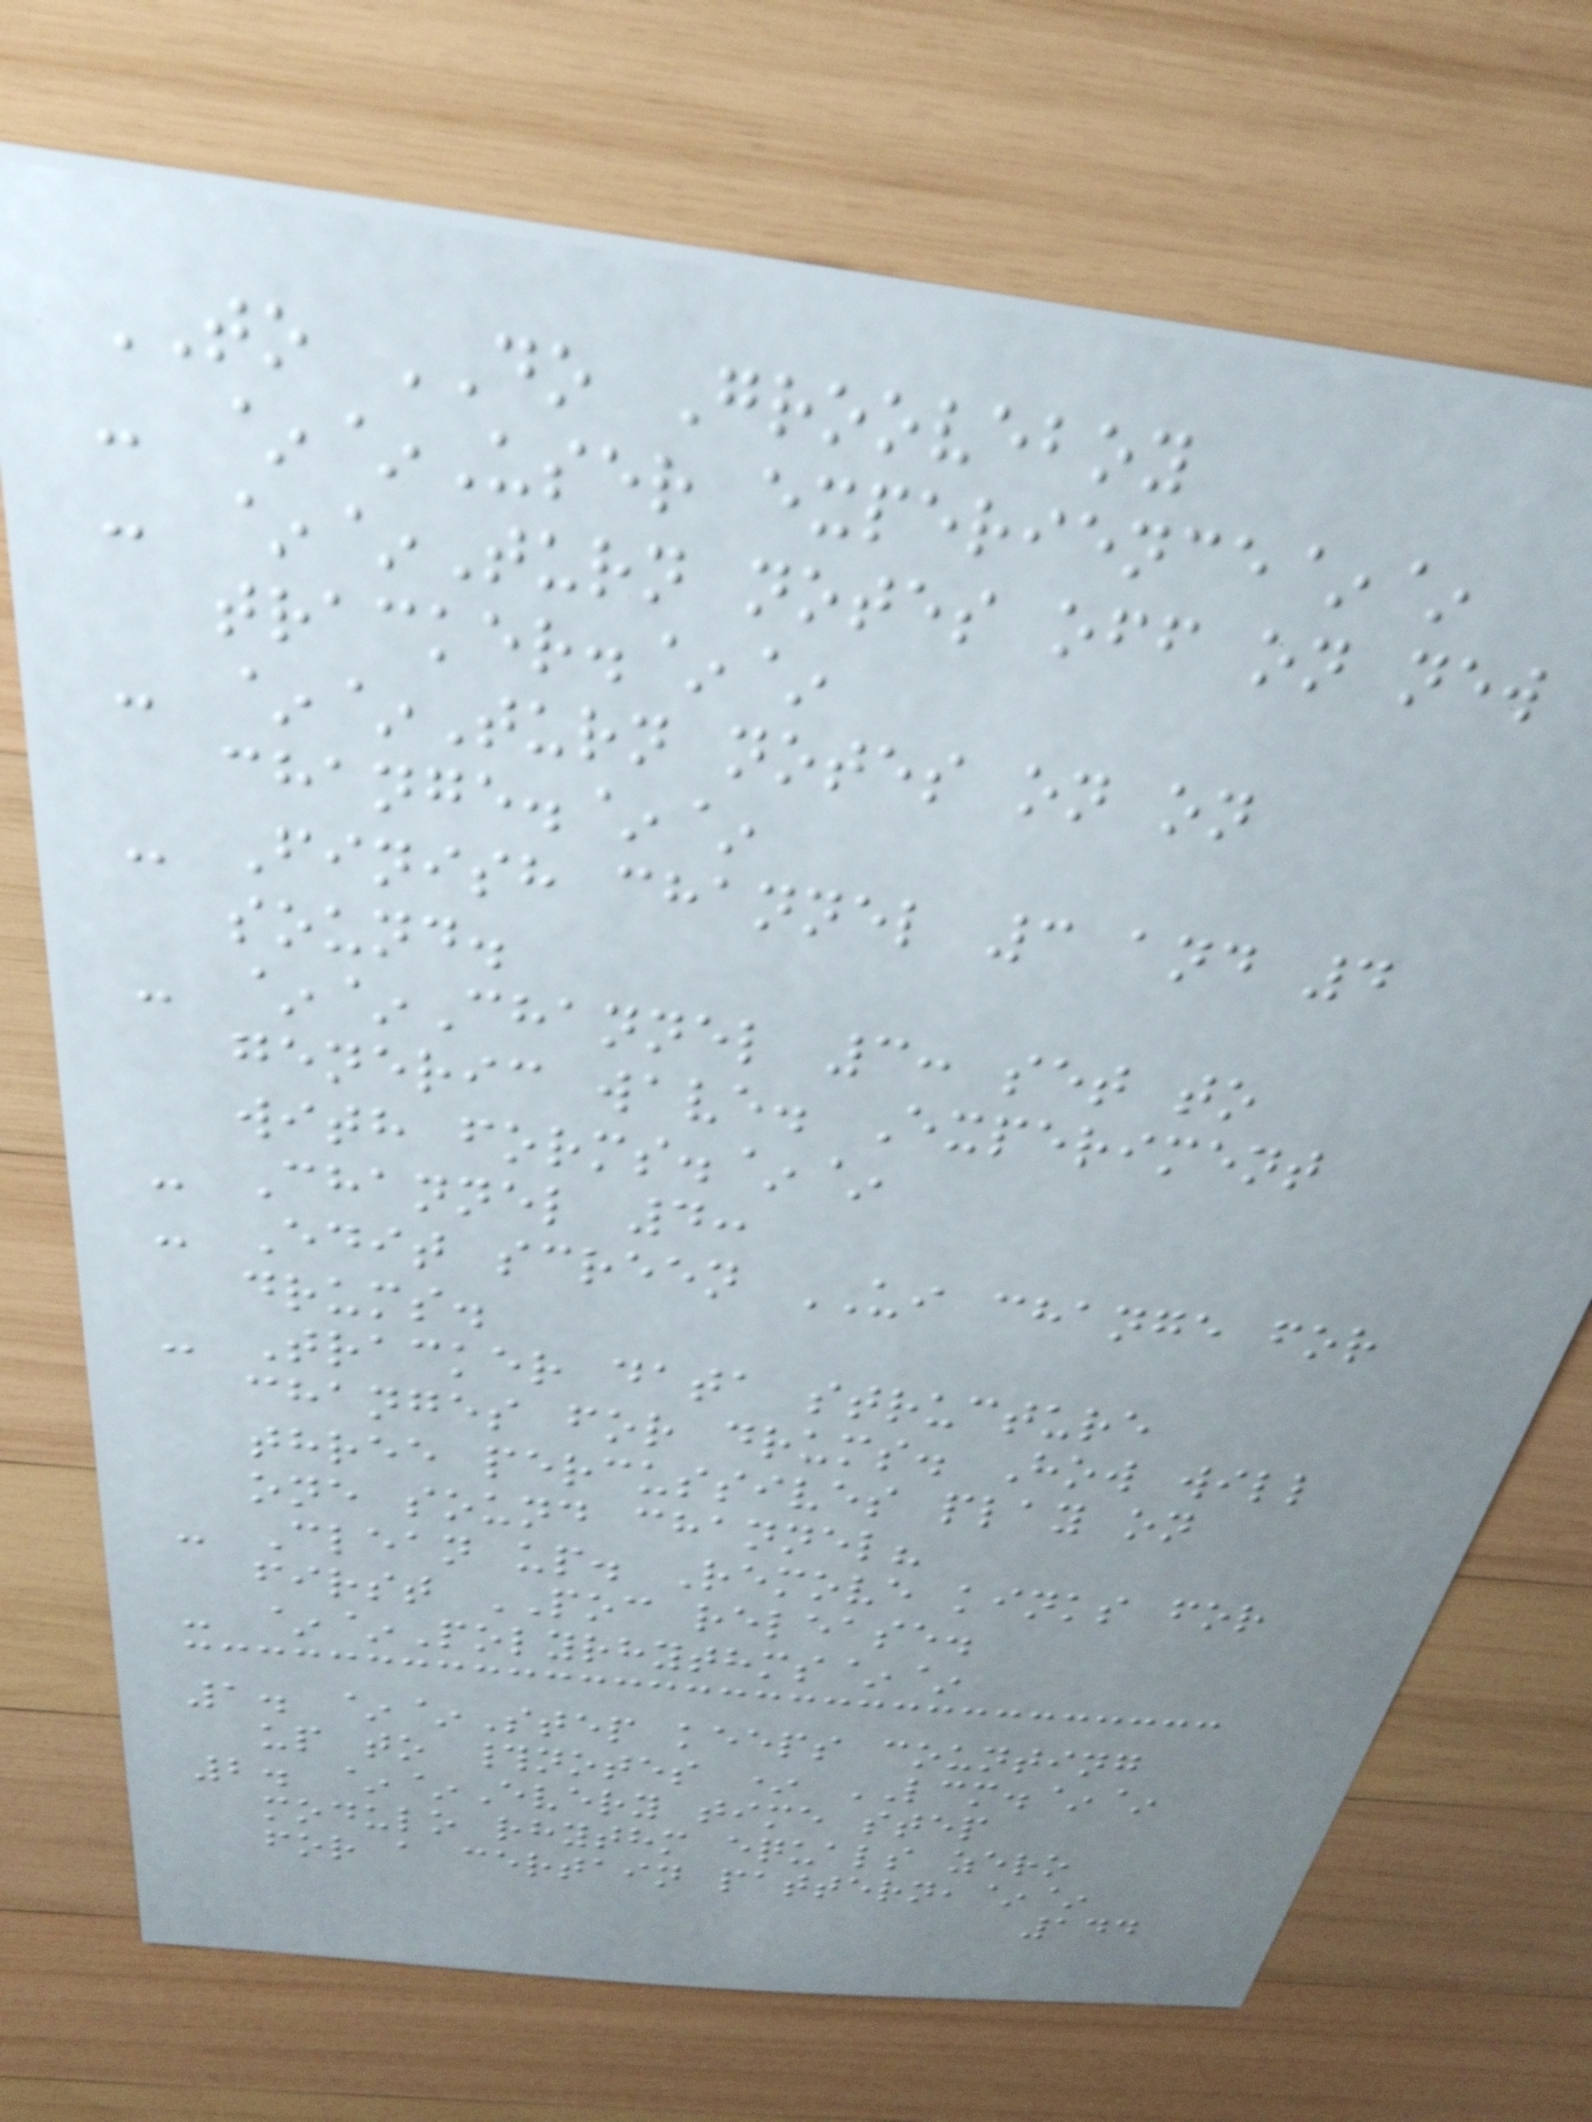TO DO Grooveboy
- ~~User experience~~
- ~~Turn notes off on new
tracker.~~
- ~~Turn notes on on
change.~~
- Finish channel 3 and 4
sound.
- ~~Channel 3: set to
generic wave. Experiment
with forms.~~
- Channel 4:
- Edit screen UI change for
drums.
- Tracker data structure
changes for drums. How will
three percussives play on
one sound channel?
- Clean up. Remove kinks for
first POC release.
- ~~Polyrhythms~~
1. ~~Step keeps counting
up to #notes * LCM.~~
2. ~~Every time step
modulo rhythm equals zero
for a certain pattern,~~
144
